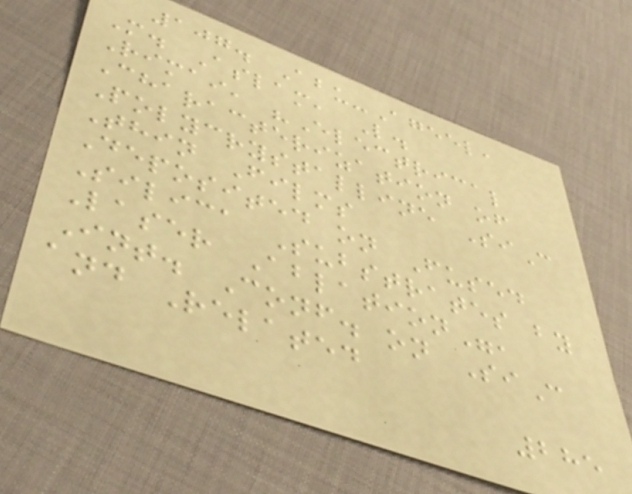107. Abu-Ageel,
M. Aslam, L.
Rimai, "Electrical
Characterization of
Polycrystalline SiC
Thin Films
Deposited on Fused
Silica Substrates by
Laser Ablation",
Int. Conf. on SiC
and Related
285
